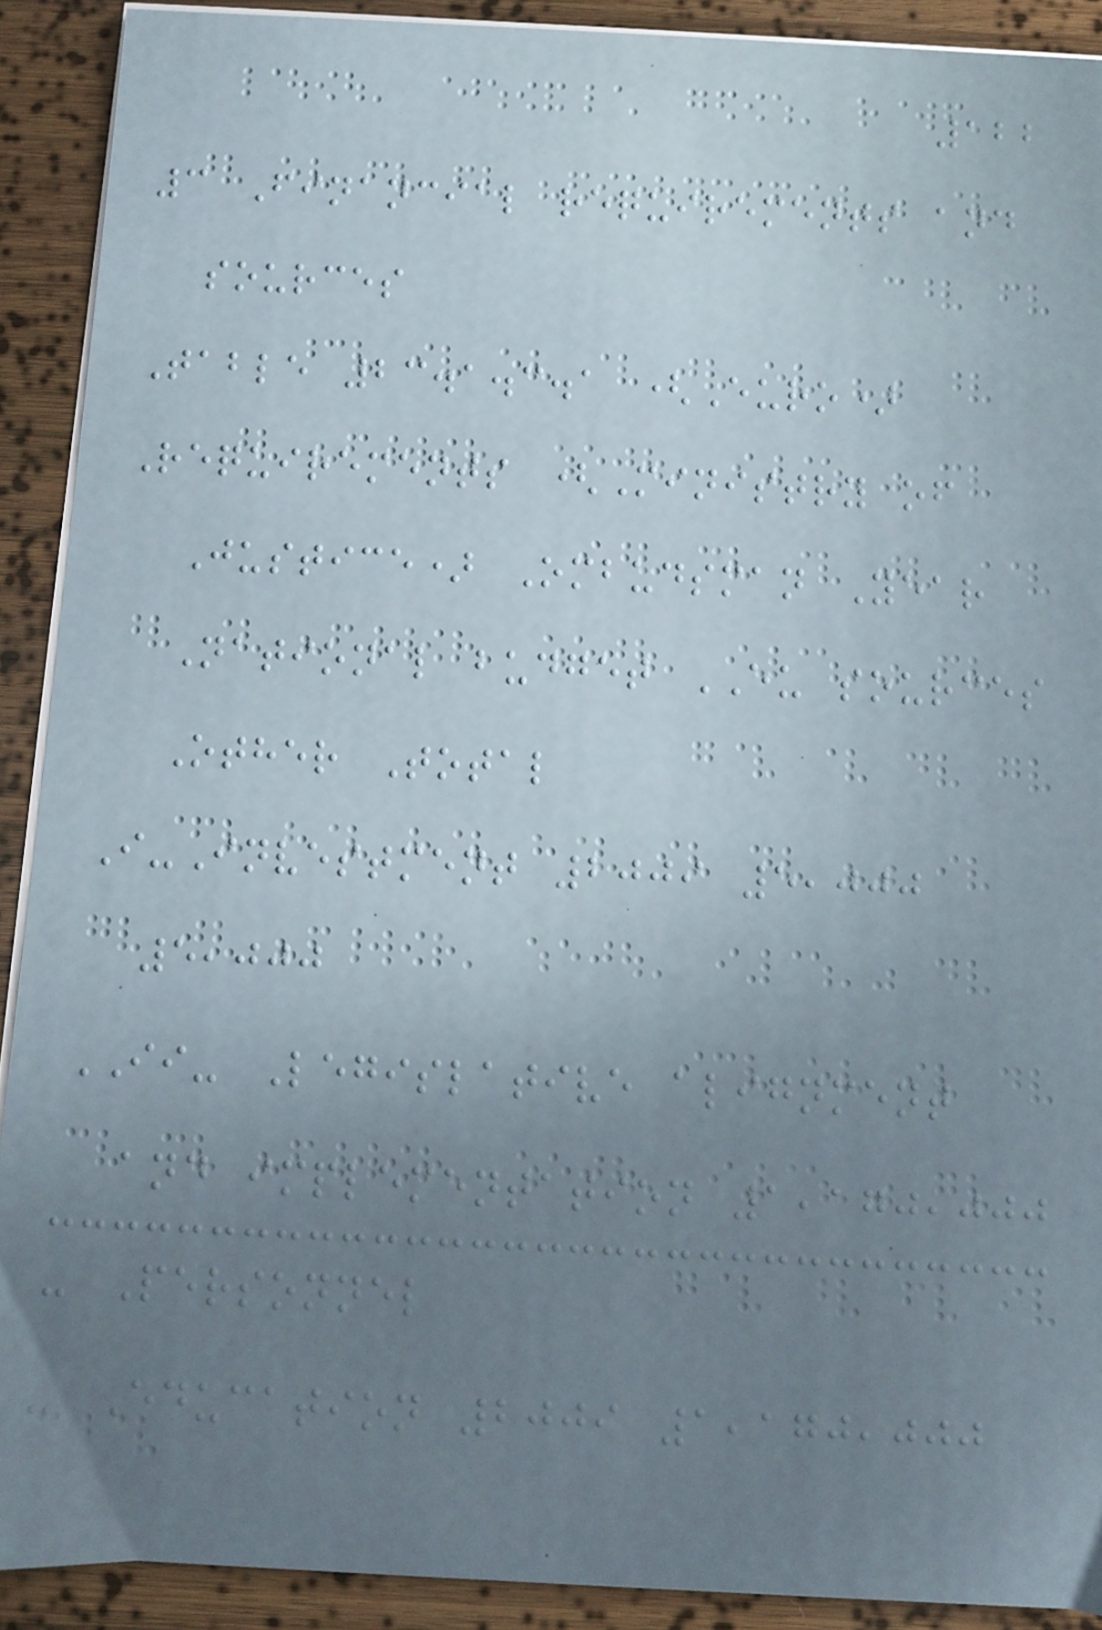122
3 Financial requirements and
sources
Table 23.1.3.1 (Euro)
Requirements (Ministry of
Justice) Ombudsman Year
National budget EU sources
Other Total
I-Investment 2009 5,000
5,000
II- Legislative alignment
and implementation 1,170,000
- Personnel
- Education 2009 1,170,000
